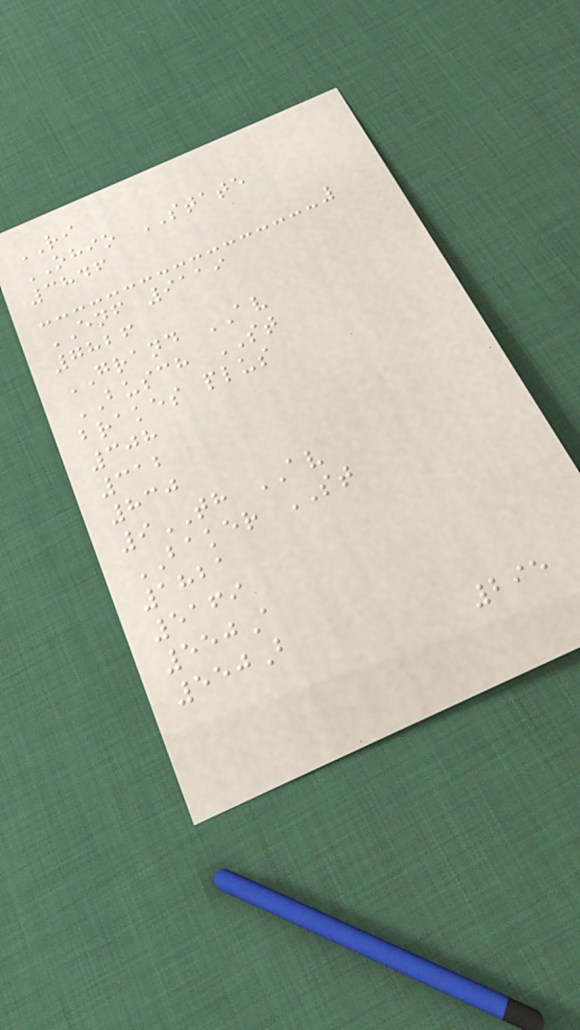RI
OHIO STATE
3846
ENF 9119
7826
GRAND AV
BUSCH ST
brakes plus
308
312
830
9TH AV
BAKER ST
1821
5169
550A
550B
295
